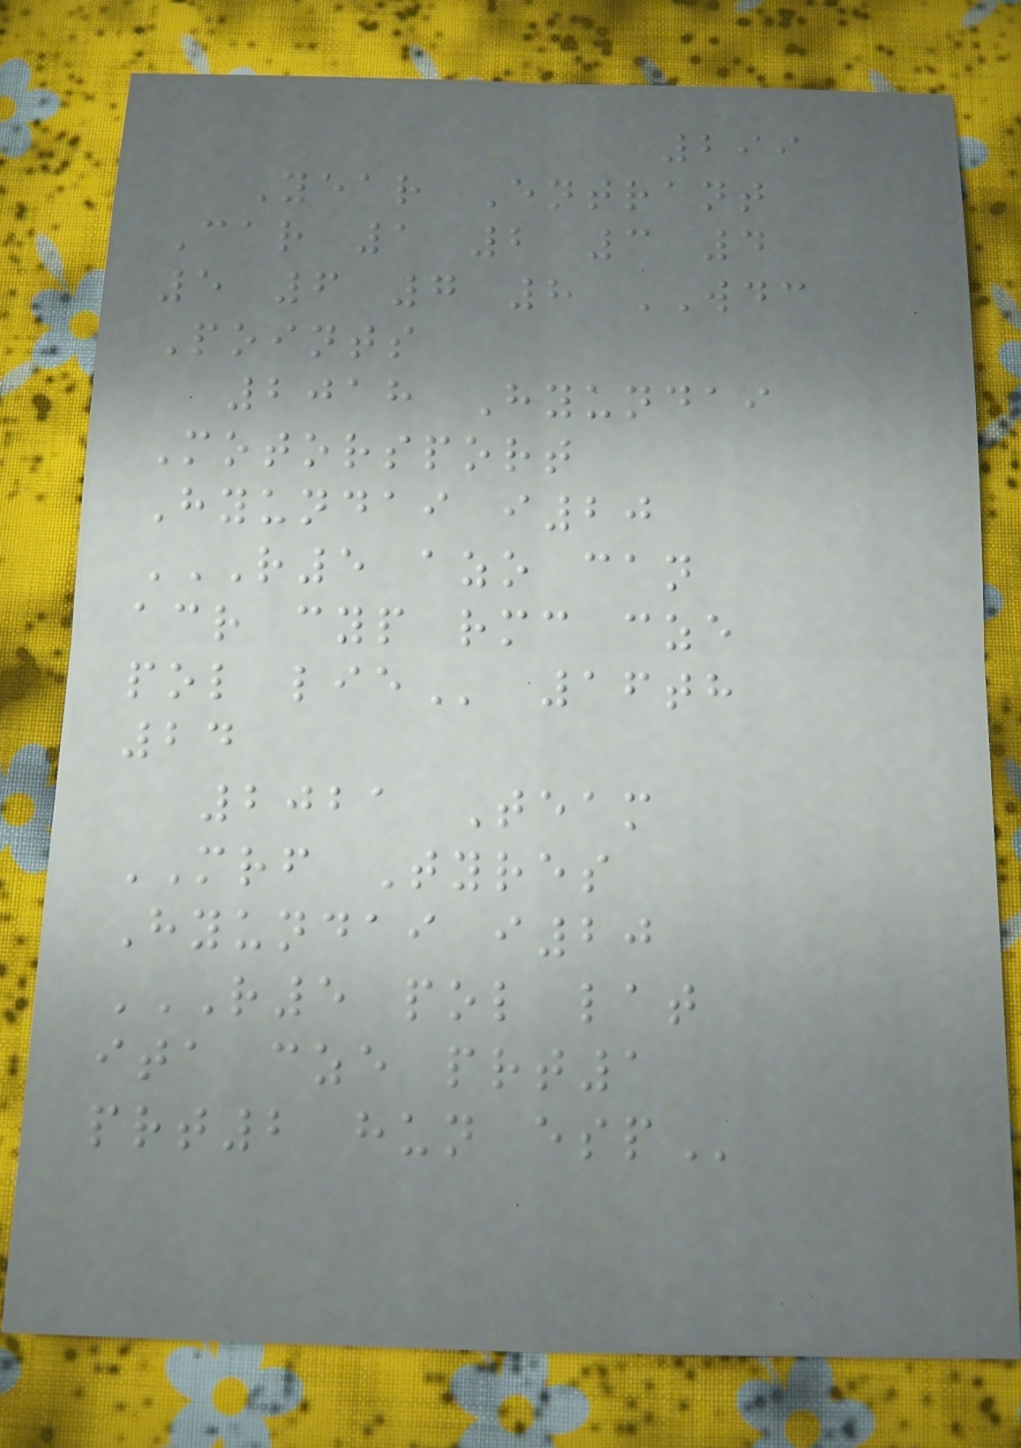299
Year Entrant
Car 1 2 3 4
5 6 7 8 WDC
Points
2018 Hyundai
Motorsport
Hyundai i20
R5 AZO CAN
ACR CYP RMC CZE
POL LIE 16th
24
2021 Team
MRF Tyres
Hyundai i20
R5 POL LAT
ITA CZE PRT1
PRT2 HUN ESP
